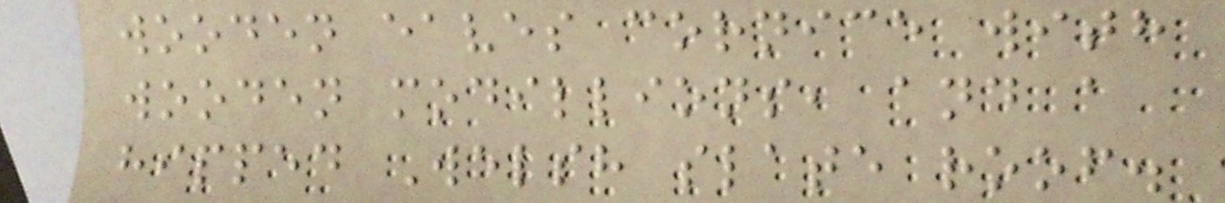wooden eaves cornice with
wooden modillions, and a
hipped Welsh slate roof.
